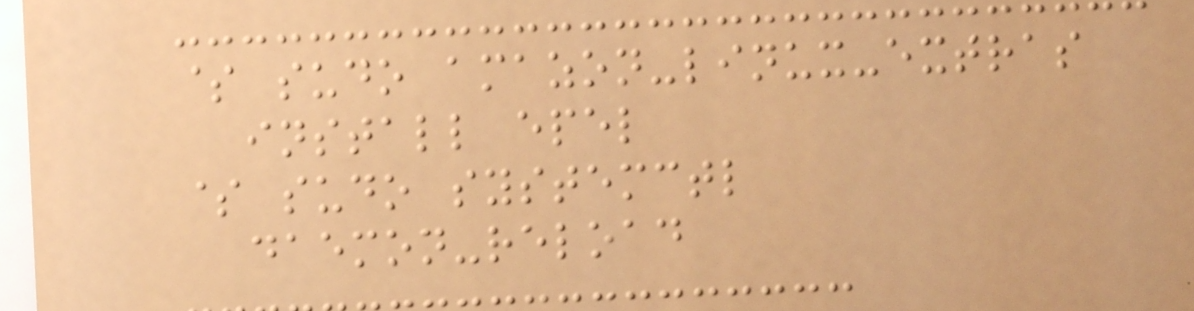$ sudo amazon-linux-extras
install epel
$ sudo systemctl
daemon-reload
